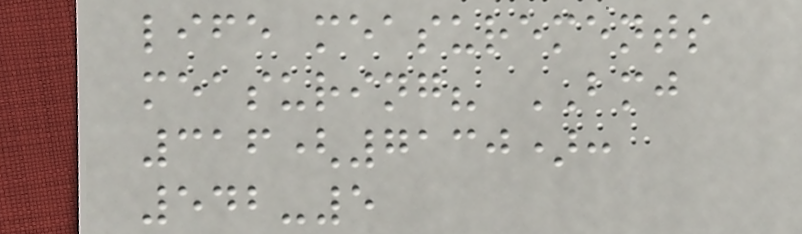life measurements
measuring? BMJ
316(7130):
542-5
